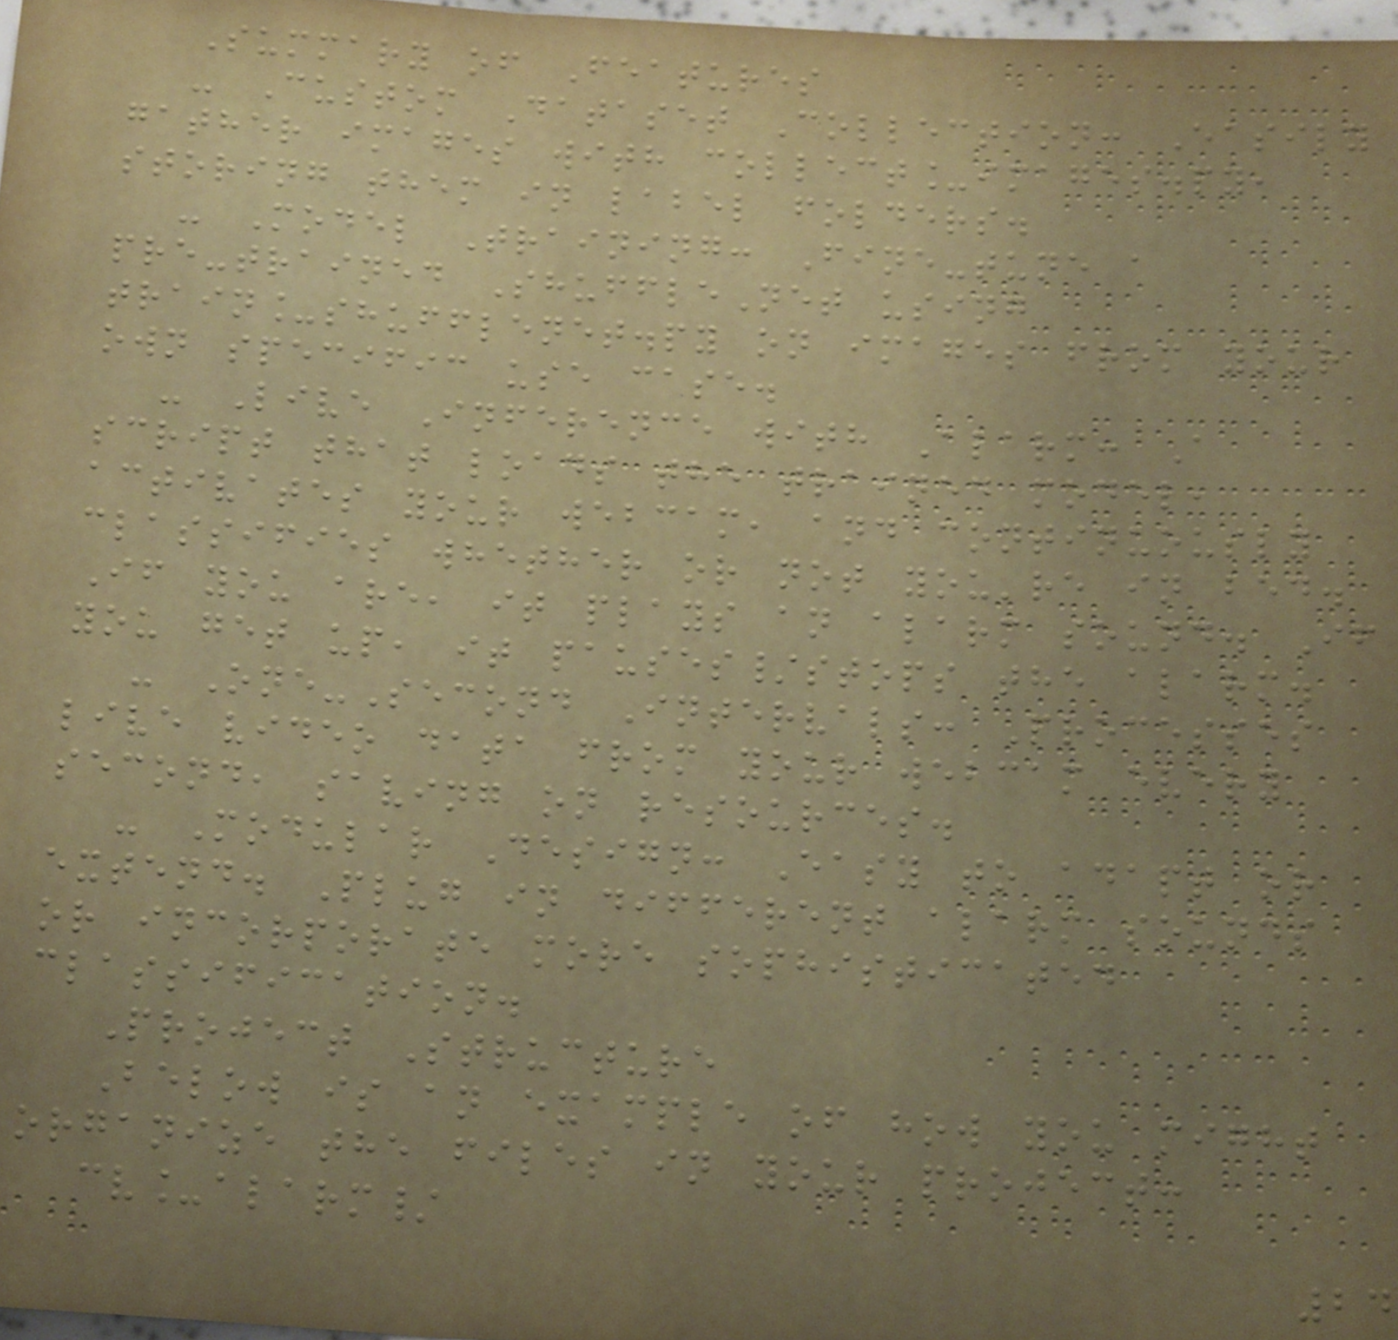Summary of Features
- Custom Dataset Collection: Easily
gather images with collect_images.py,
storing them in label folders.
- Model Training: Fine-tune a
pre-trained ShuffleNet using
train_shufflenet.py on images from your
own specific use case.
- Live Inference with Alarm: A
script that loads the trained model,
activates your webcam, and continuously
classifies whether or not you're in bed.
If you are, it plays an alarm sound. If
you get up, it pauses/stops the alarm.
- One-Second Intervals: Processes
live video data from your webcam every
second, saving on resources.
- Modular Design: Easy to adapt or
extend. Plug in different alarm sounds
or incorporate more sophisticated
classification.
Project Structure
Below is an example of how you might
organize the files in your project:
cv_alarm/
24
